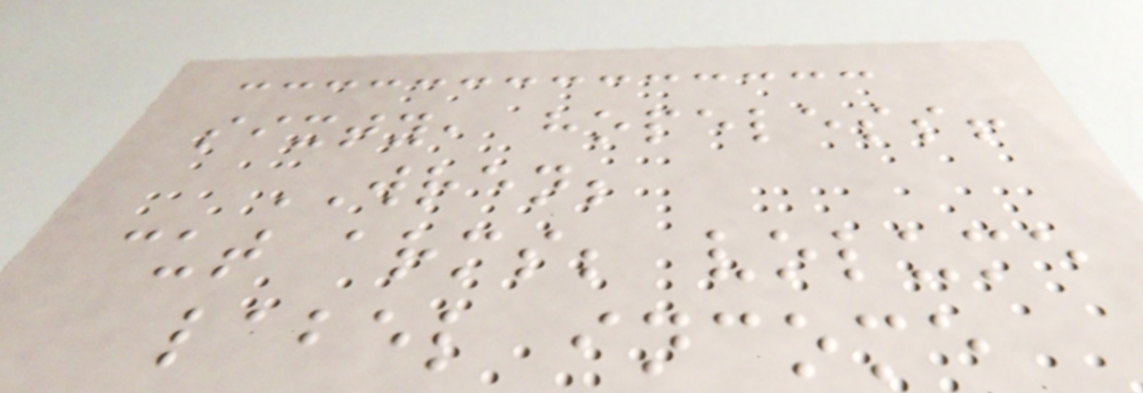sixty, hopeless!
WREN;
cut arms; volume
label income
